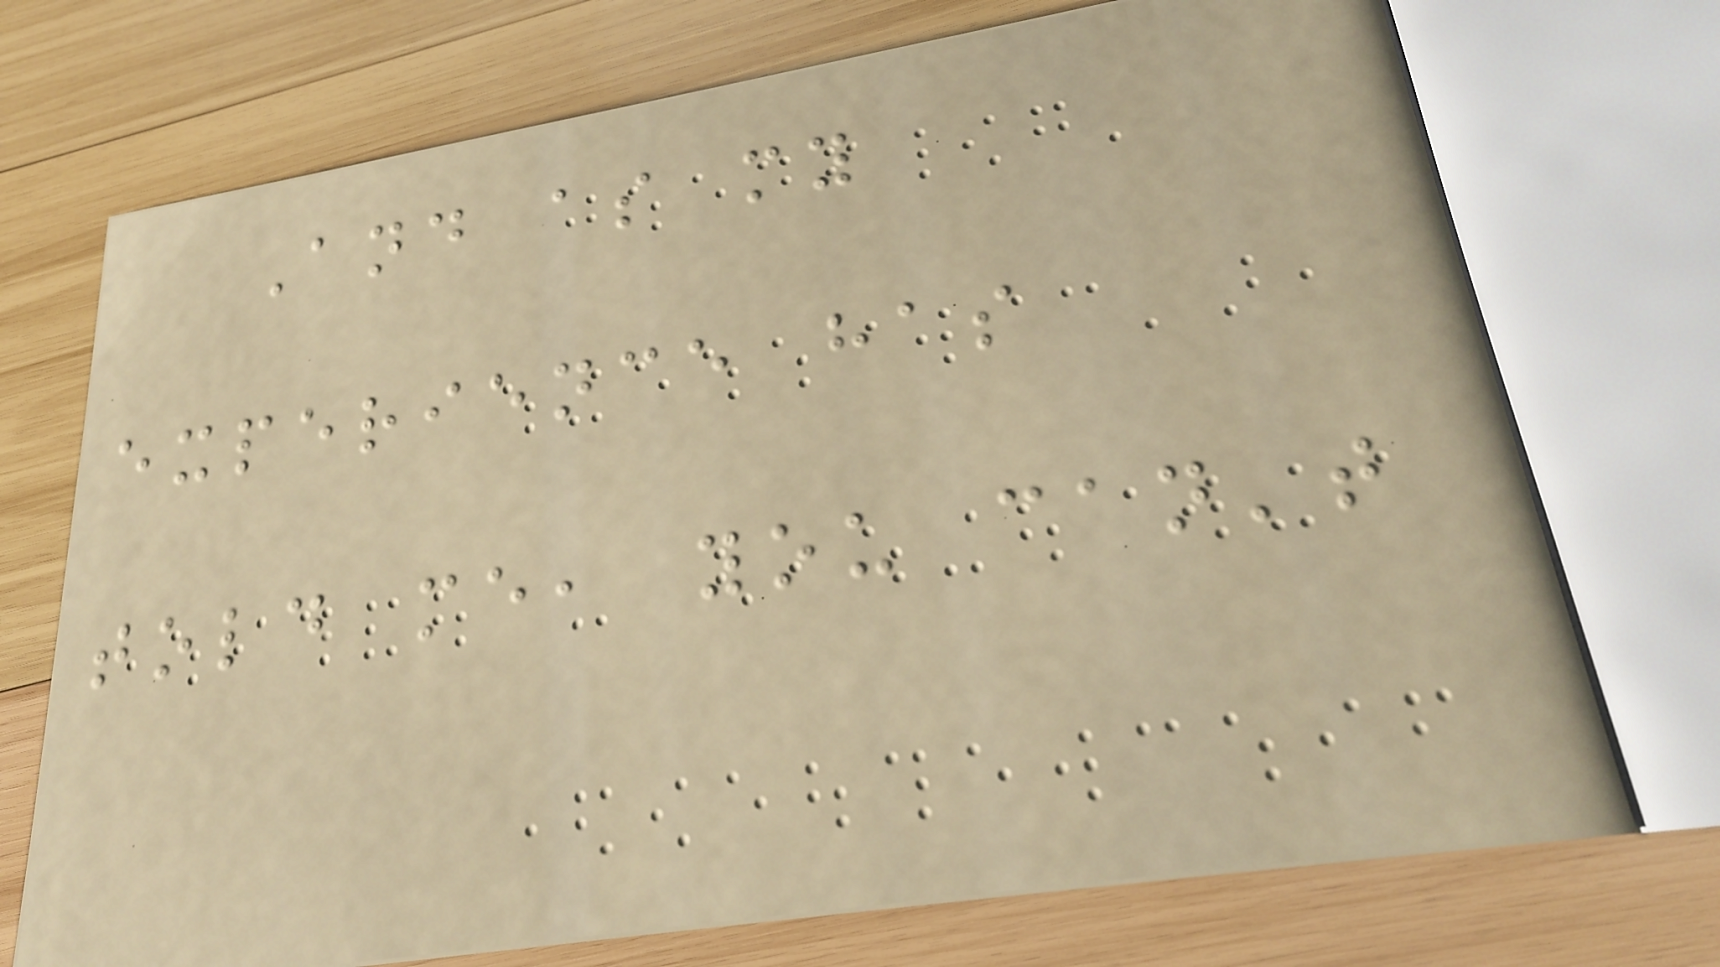And as my
experience has
told me, you can't
